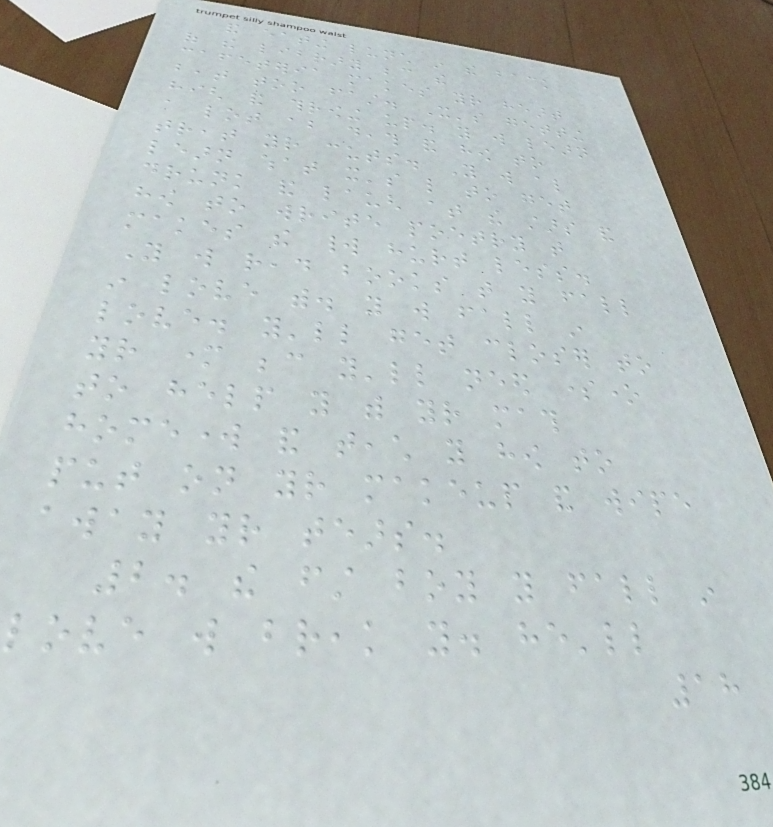and eating lunch in the back
of the library because the
cafeteria makes your heart
beat too fast. It's getting
high and throwing up. you will learn
a lot about death and how to
treat your cuts. You will also
learn what it's like to get
drunk and laugh at the stars and
how to write poetry that
makes the world hurt less.
You will read books that you fall
in love with. you will fall in
love. you'll get closer to
your mother because you'll need someone
to help you with your math
homework and teach you how to
put on your makeup and wipe
away your tears.
2. the first boy you fall in
love will break you. he'll
18
